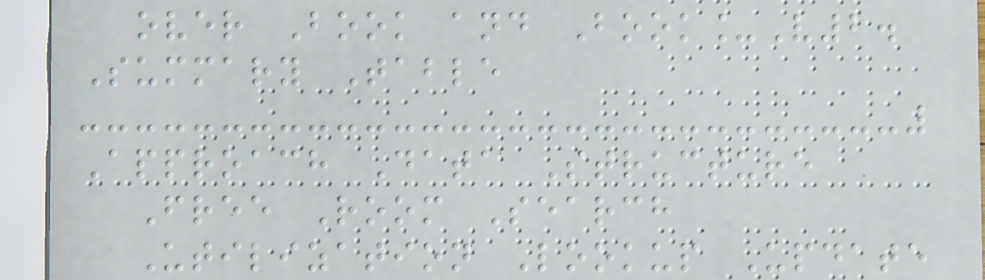over Book and Book_V2.
Summary Table
Approach Data Structure
Free Room Search
Utilization Lookup Update
